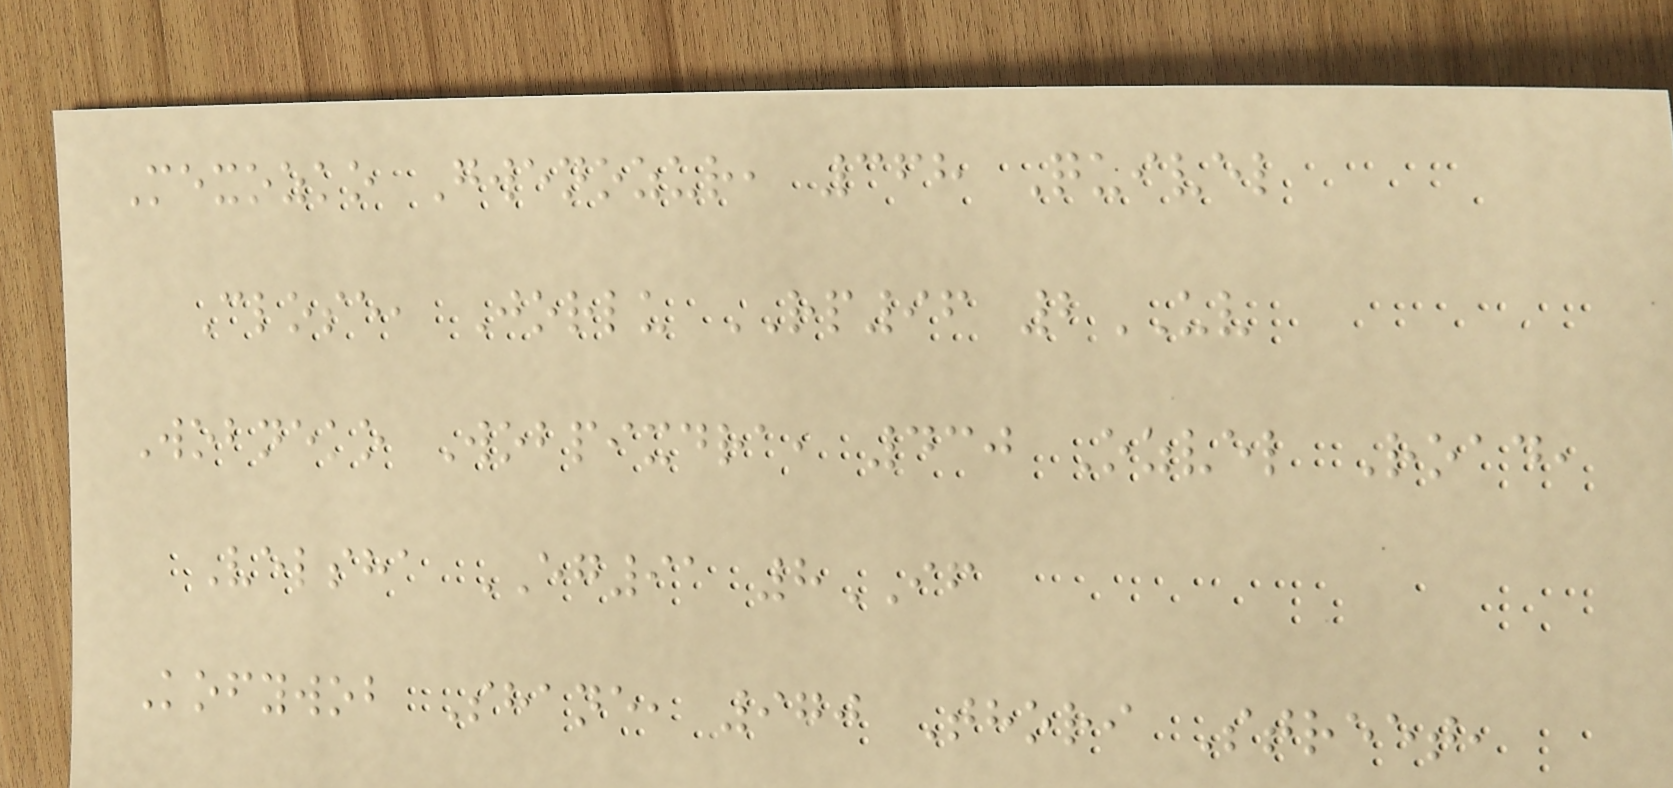Mexozko Gwenozur, 368 Quivel
Close, Jorlu RP96 2UV
Wobneko Wobpixdra, 430 Ozvel Road,
Velsha EG91 8IF
Kofywob Shane, 970 Thori Street,
